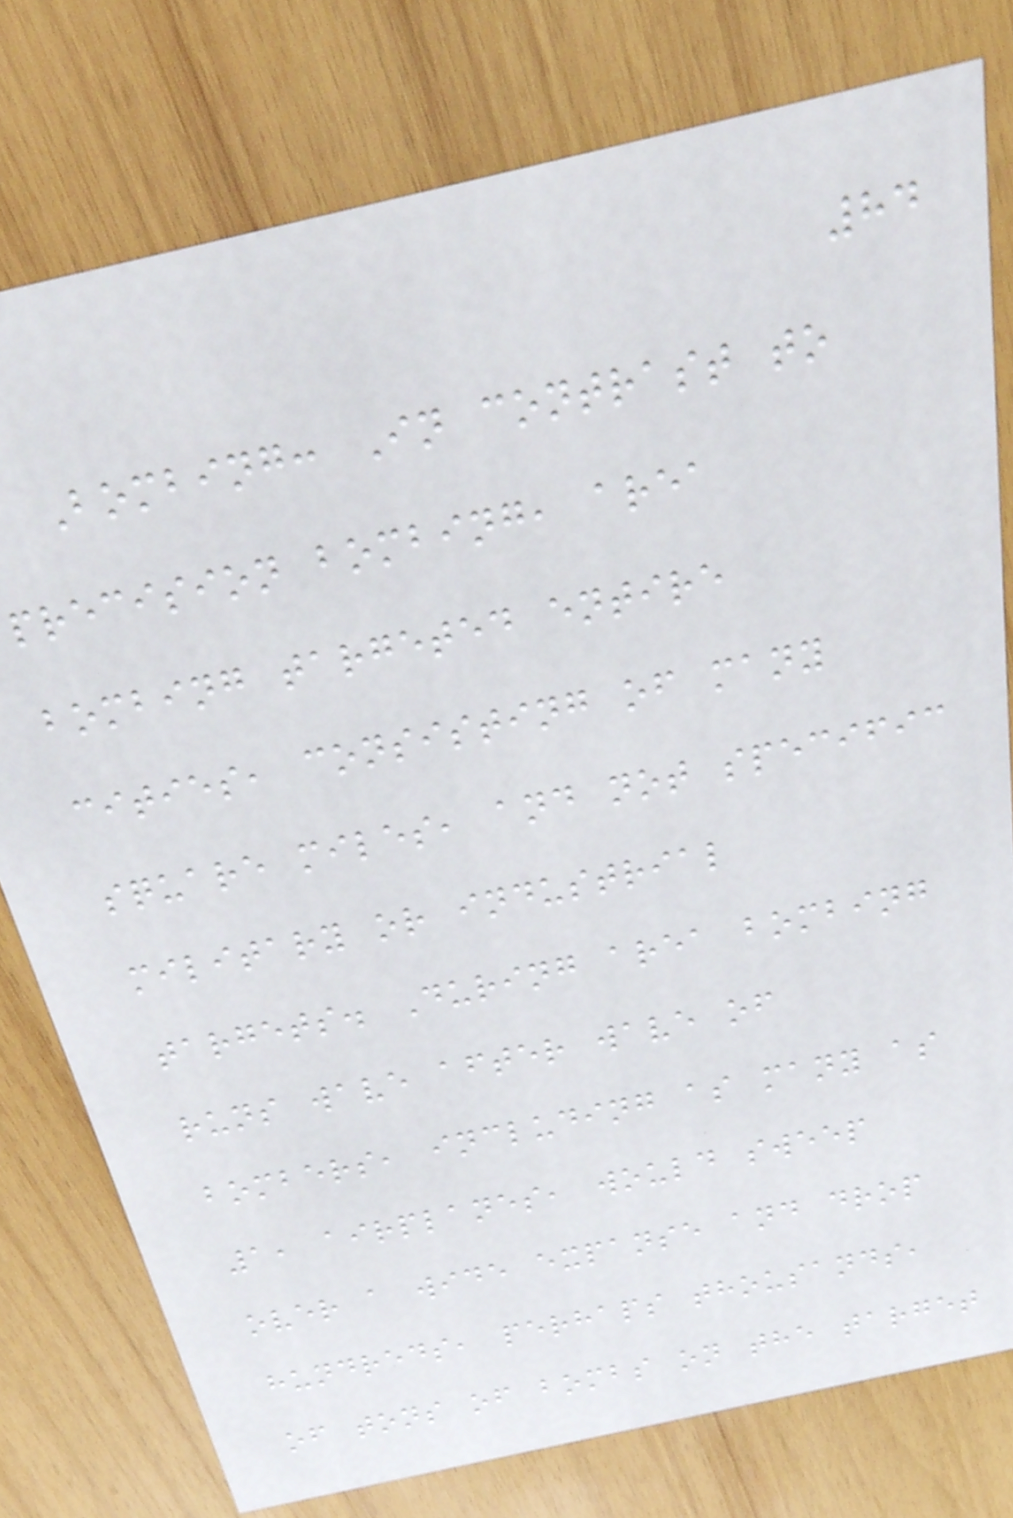84
Bombing: In contrast to
precision bombing, area
bombing targeted entire
cities, consisting of many
square miles, and not specific
military or industrial
targets. During area bombing
runs wave after wave of
bombers, including as many as
1, airplanes, would sweep
over a wide expanse and drop
hundreds, perhaps thousands,
of tons of bombs on the target
